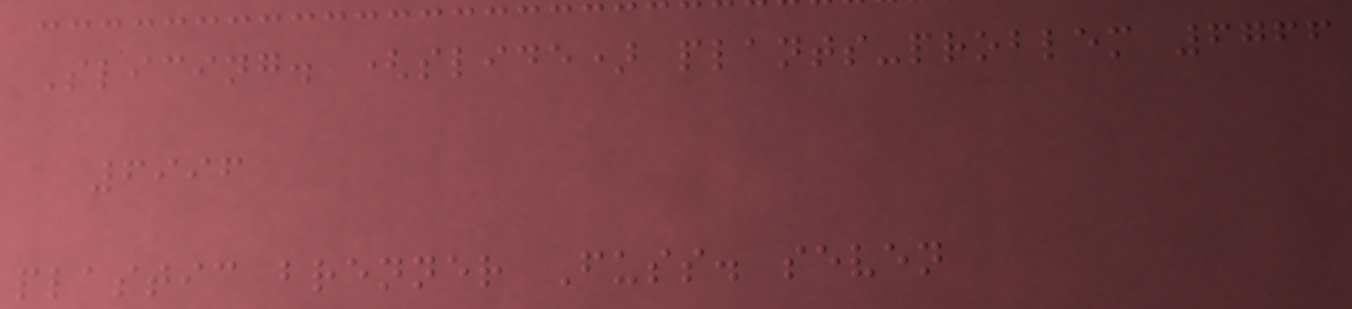Slicing. (slide) plants-problem 6766
6996
plastic brenner Fuss. seven
